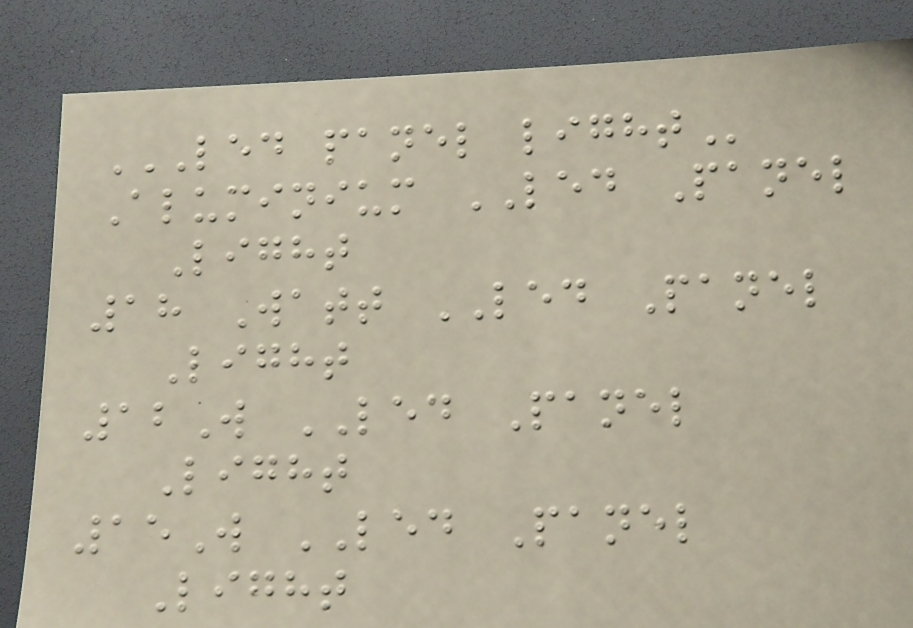LED PANEL LIGHT
Aluminium LED Panel
Light
18 Watt LED Panel
Light
12W LED Panel
Light
15W LED Panel
Light
